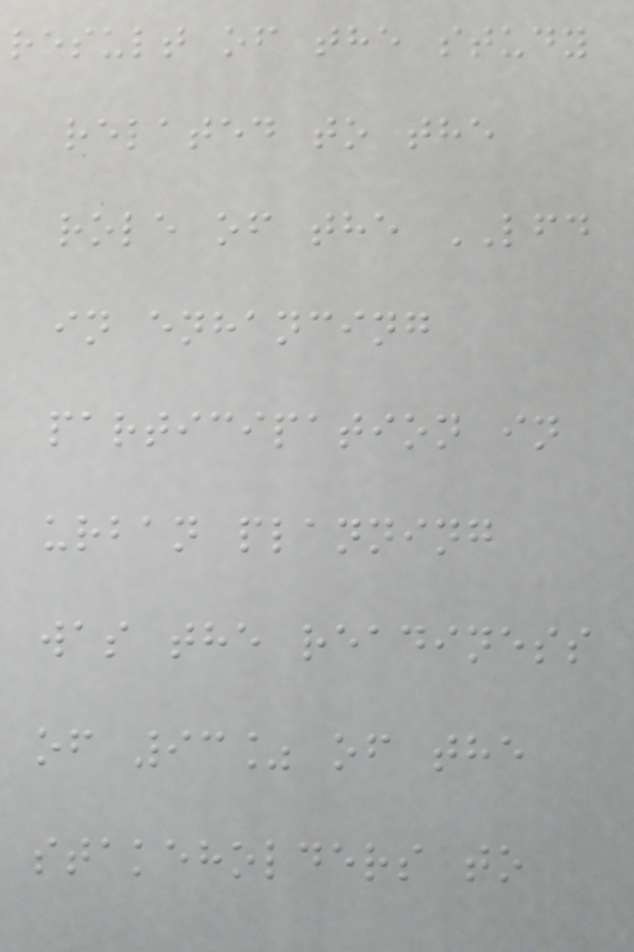result of the study
related to the
role of the LFD
in enhancing
participation in
urban planning
was the readiness
of 93% of the
stakeholders to
